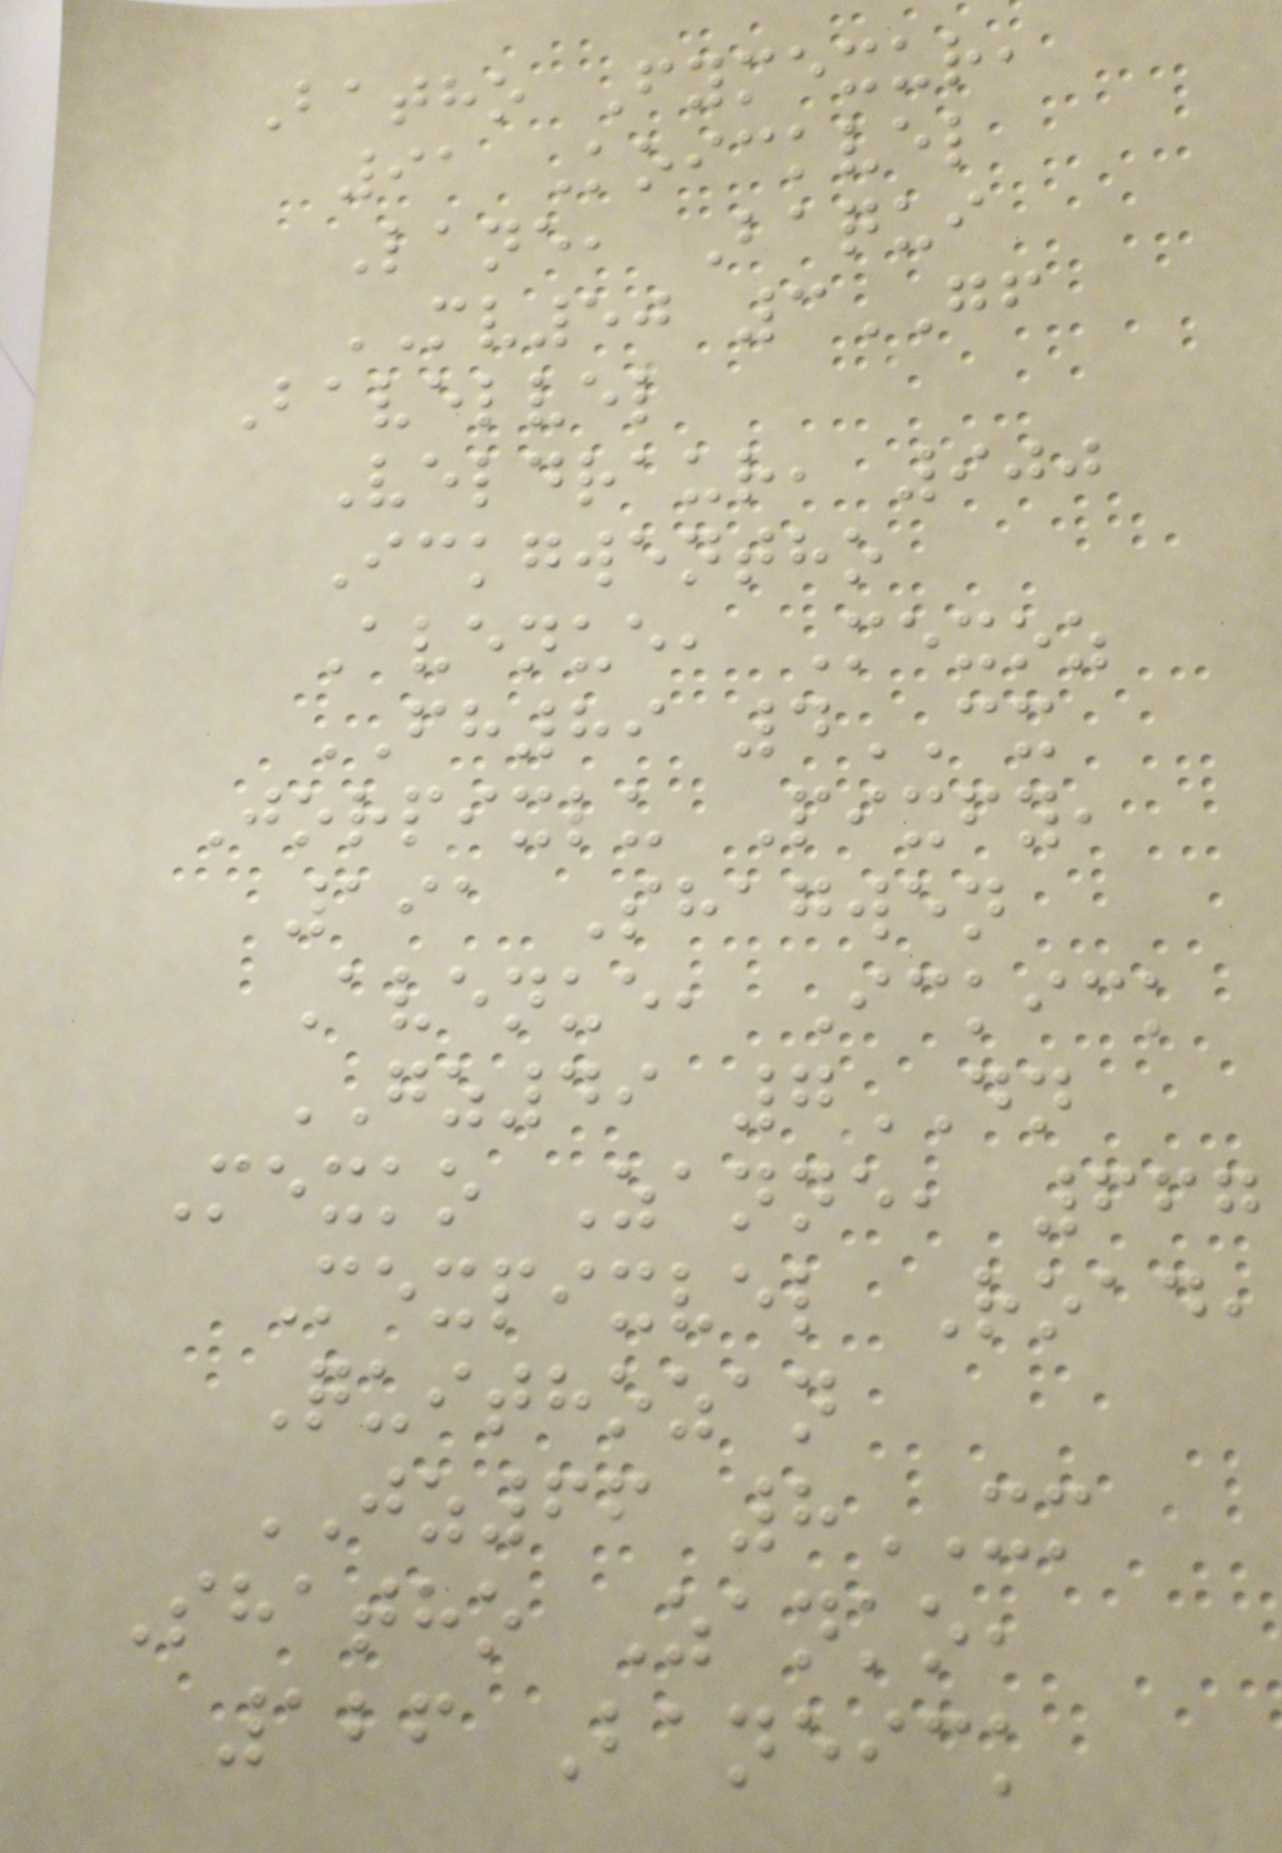Batho Fymexur,
91 Koickvel
Lane, Baqui
MV50 3GF
Bavelvel
Veldraur, 900
Ickgwentho
Avenue, Mexoz
FH89 4CX
Jorpixlu Pixfy,
191 Shagwen
Avenue, Ickick
GZ49 7DN
Mexko Zanne, 667
Mexpixvel Road,
Quithozan
JZ66 8XM
Shatho Zanko,
126 Baneick
